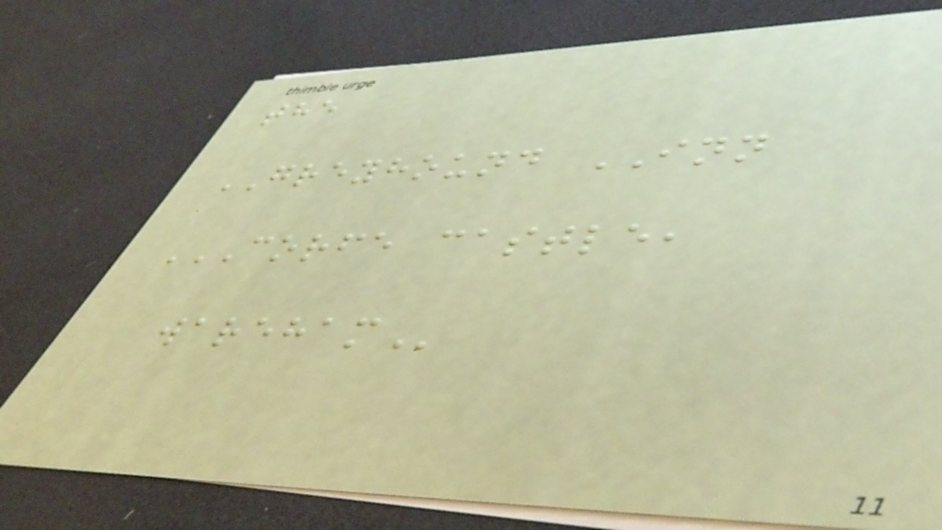the
GREYHOUND INN
CORFE CASTLE,
WAREHAM
